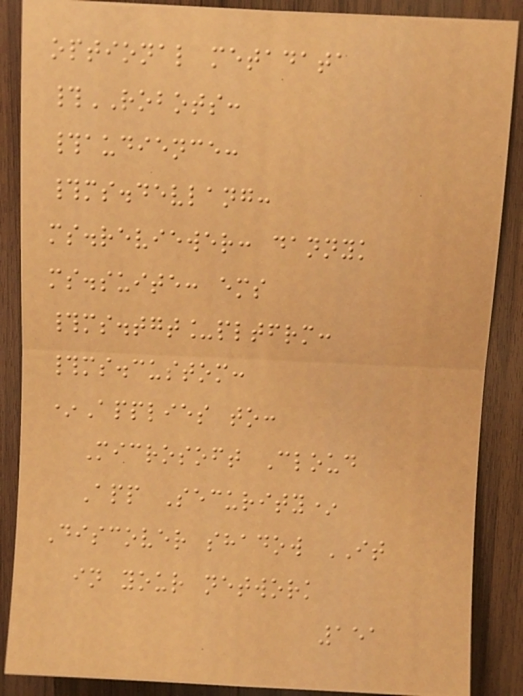optional metadata
#ROBOTS:
#audience:
#ms.devlang:
ms.reviewer: dannyk
ms.suite: ems
#ms.tgt_pltfrm:
#ms.custom:
*Applies to:
Microsoft Cloud
App Security*
Discover shadow IT
in your network
151
